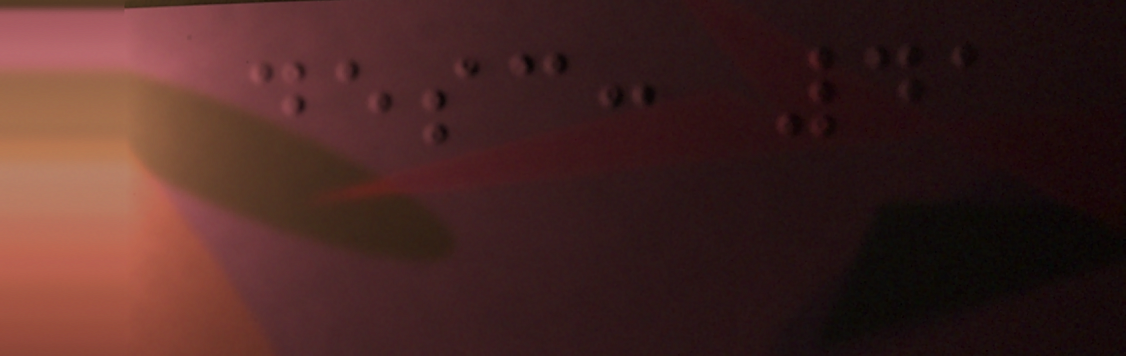desc: 41
